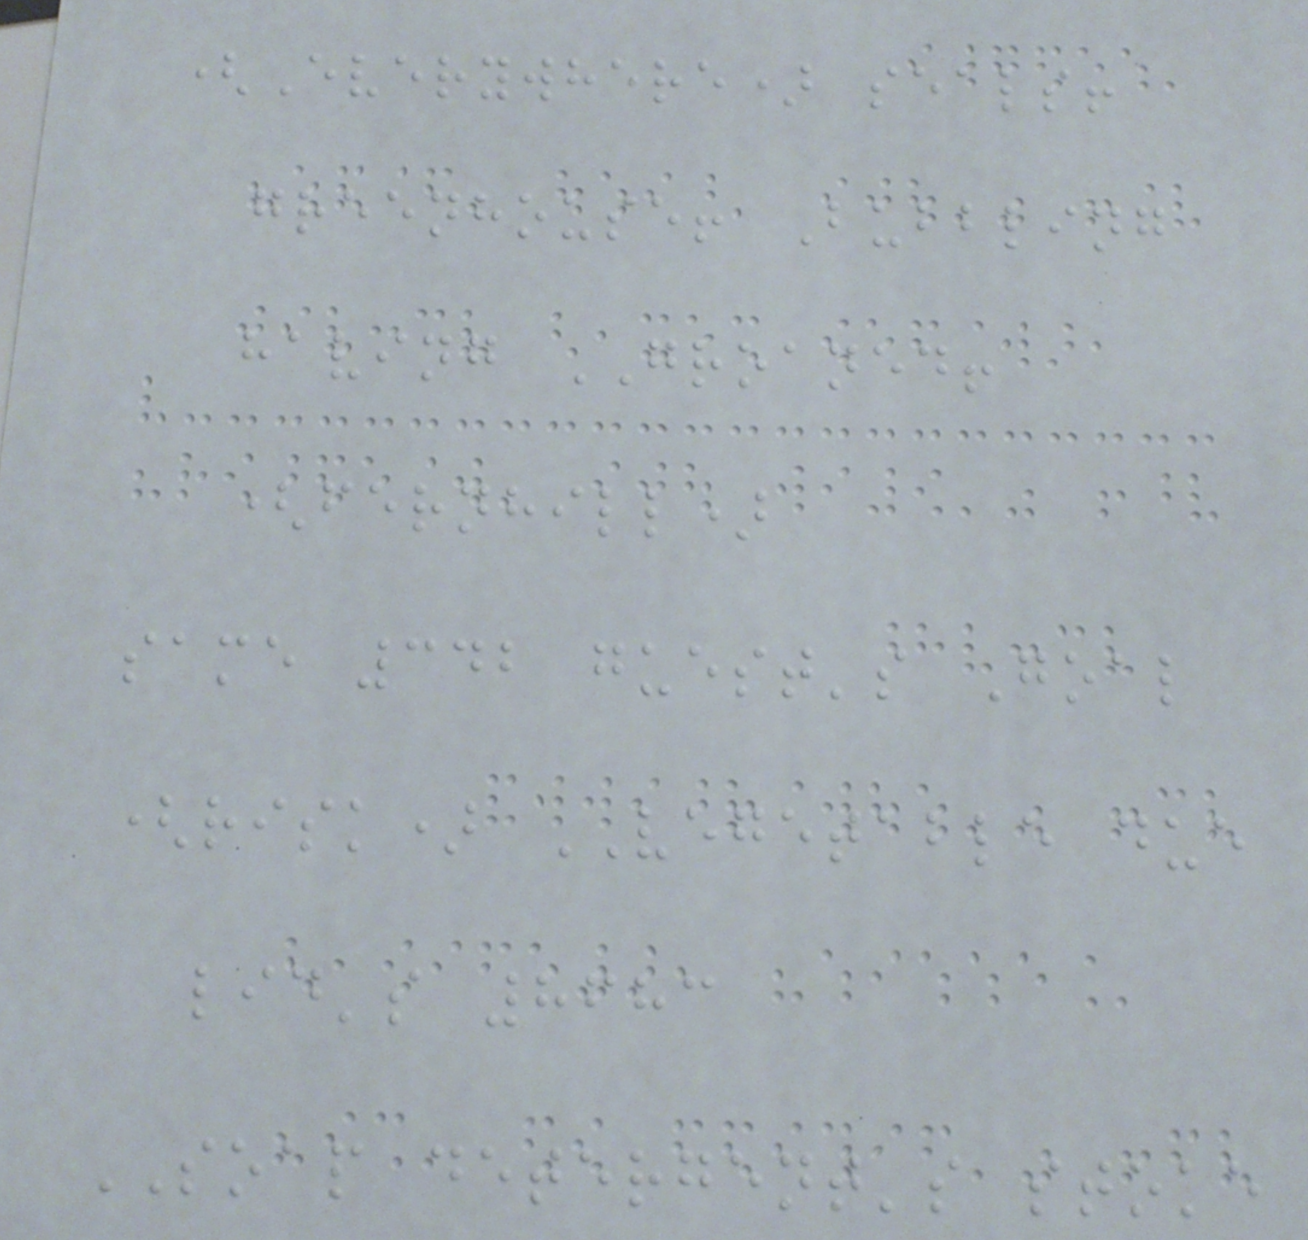(Everywhere) seals!
greenhouse! Bubbling
having GROANED!
(fernhill)
same 342 guest's Goal
(risk) VEGETABLE due
lid's 8683
SOAP detergent's stoke
